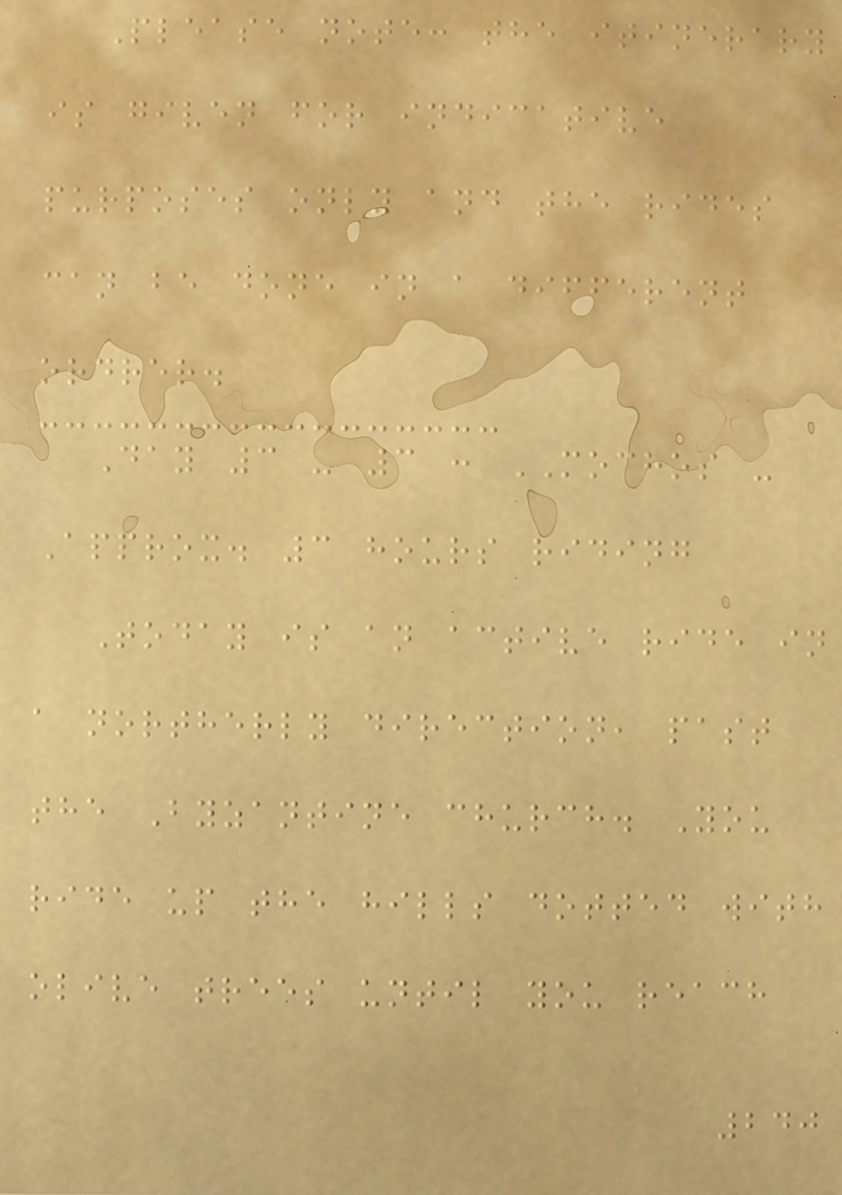Please note: the itinerary
is given for indicative
purposes only and the rides
can be done in a different
ordrer.
Day 3 - 3 : MOCHOS -
Approx. 3 hours riding
Today is an active ride in
a northerly direction, past
the Byzantine church. You
ride up the hills dotted with
olive trees until you reach
240
